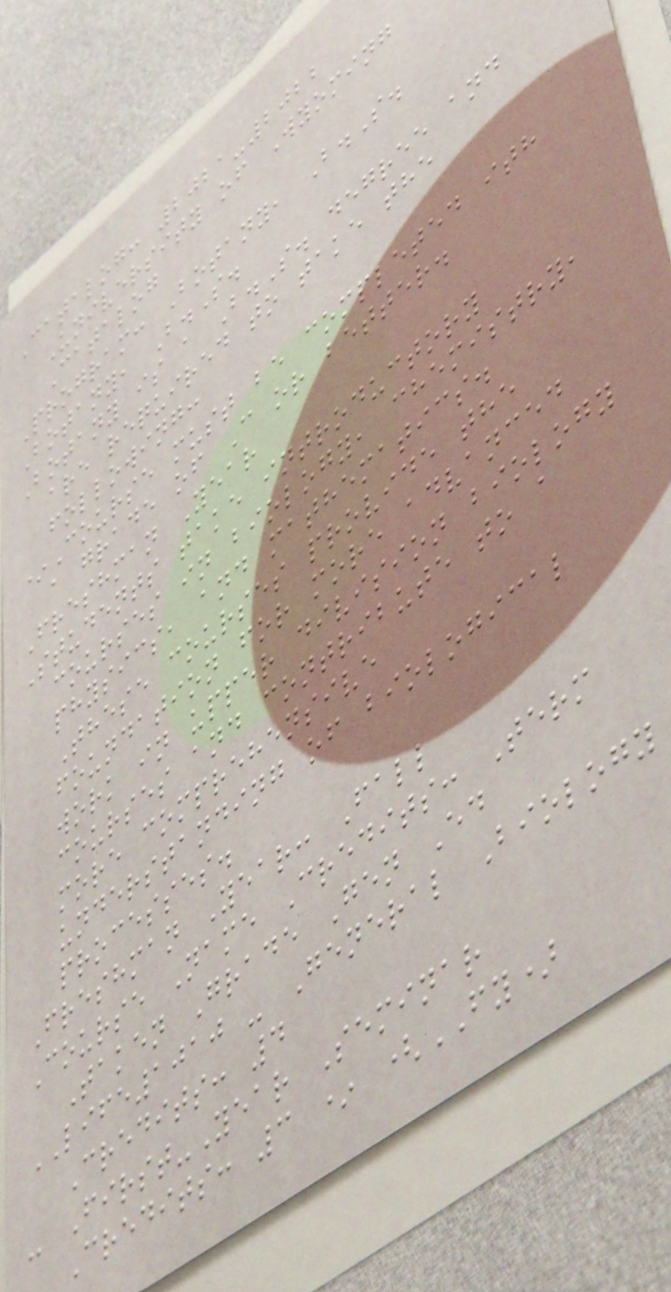Catalog: 2021-2022
University of Wyoming
Catalog
Program: Botany, B.S.
Botany, B.S.
Botany is a B.S. degree and
are required to take the
following:
*Course must be completed ith
a grade of C or better.
Freshman Year
Students take introductory
courses in biology, chemistry,
physics, and mathematics.
These courses provide the
foundation for more advanced
work in upper division biology
courses and contribute to a
more comprehensive
understanding of biological
processes.
Freshman Year: Fall
Course Name Credits: Term
Taken Grade Gen Ed
LIFE1010 - General Biology
Credits: 4
- First-Year Seminar
Credits: 3 * (FY)
